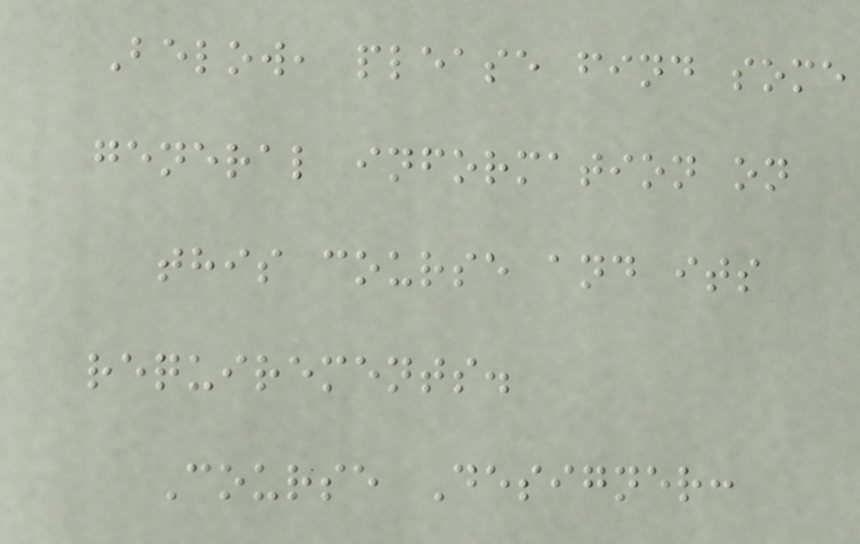Below, please find some
general information on
this course and its
requirements.
Course Designer:
